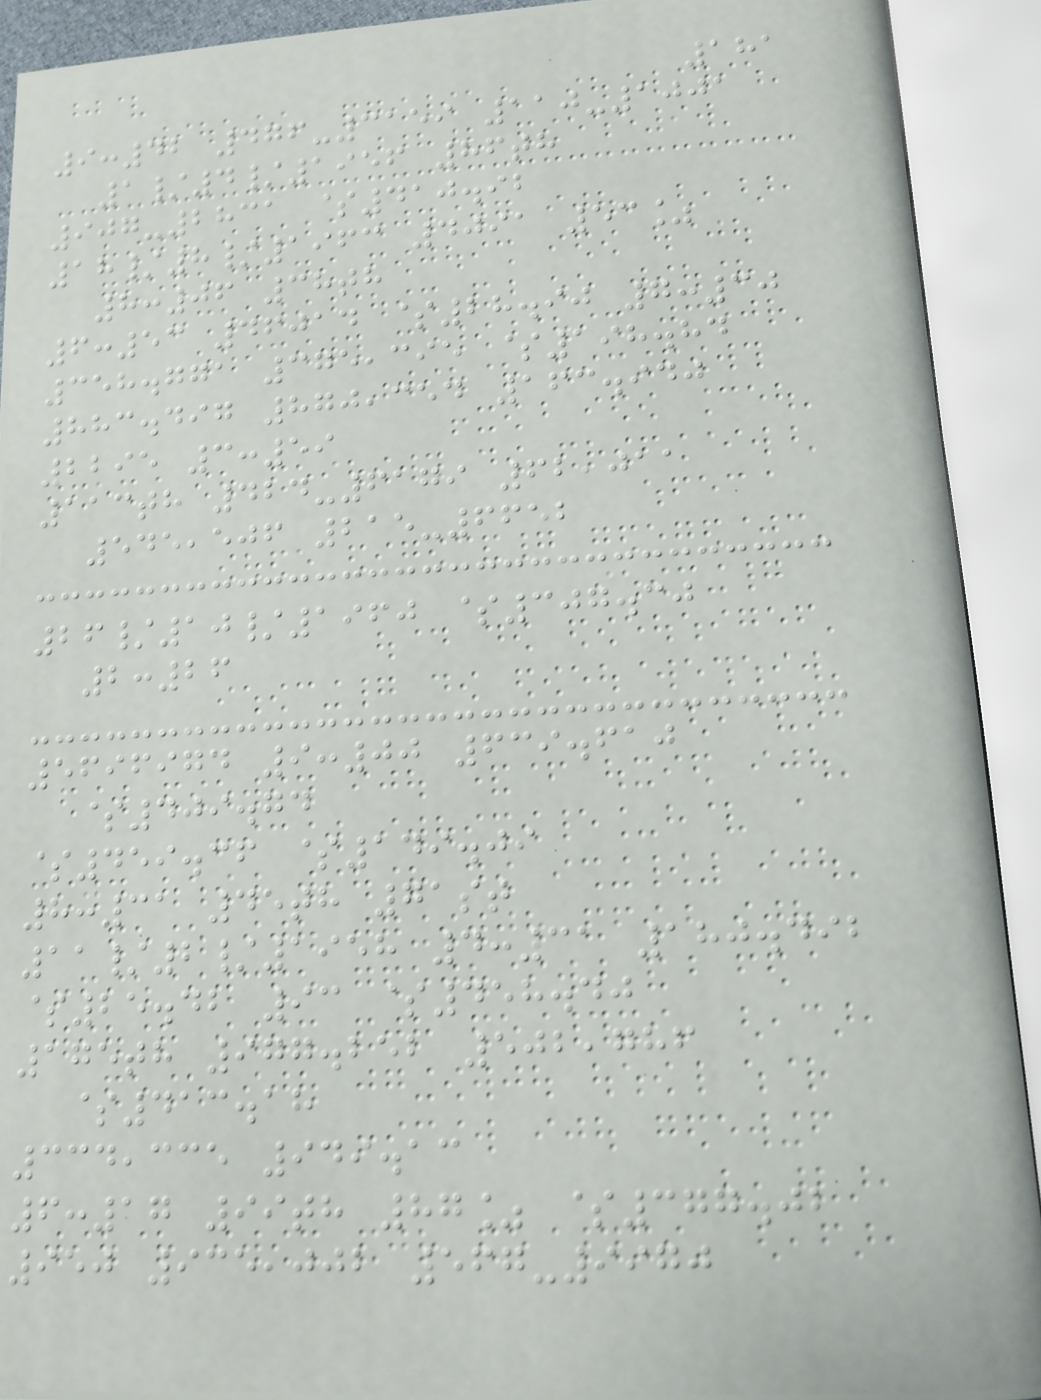181
9:42 476-3159 110-1001
1/4/1956 86th
907-2831 $410.92
18/8/1963 4091 53%
8:06 38th
6:53 46014 $28.90 7:30
358.771 375,395 $198.84
883.497 870,354 163.940
2295 3:59
113th 424-6179 62,011
545,506 215-6652
26/10/1960 $307.30
2:26
5696974 9:00 639.610
$409.74
$459.36 $149.09
8:31 45th 71st
11/2/1958 4:31 180.492
$25.42 93 $458.40
175th 977.252 502,786
$413.18
334,335 949.13
6:17 99th 87% $377.02
950 935,002 567-9970
